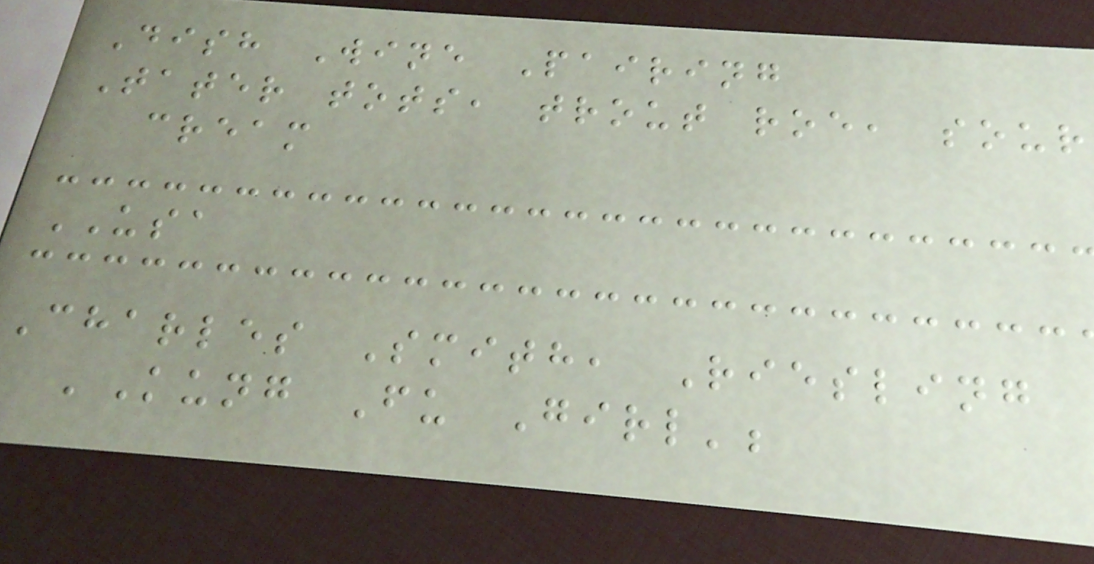Dish Wine Pairing
Tater tots, trout roe, sour
cream
USA
Charles Smith, Riesling
'Kung Fu Girl';
